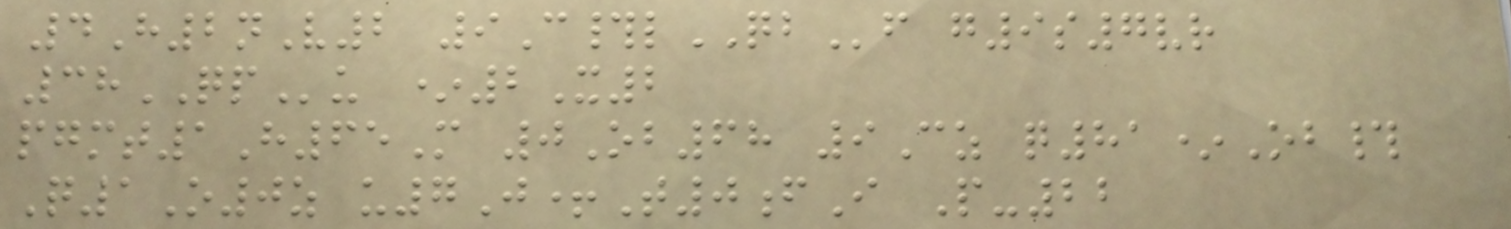4H2nV2 9C#lQBf g9s7vr
38QPu *2X2
pgmt1H65M 0Ob68 9Cz q81*Ob#
Q1O0z u7J+T0fI P-22
